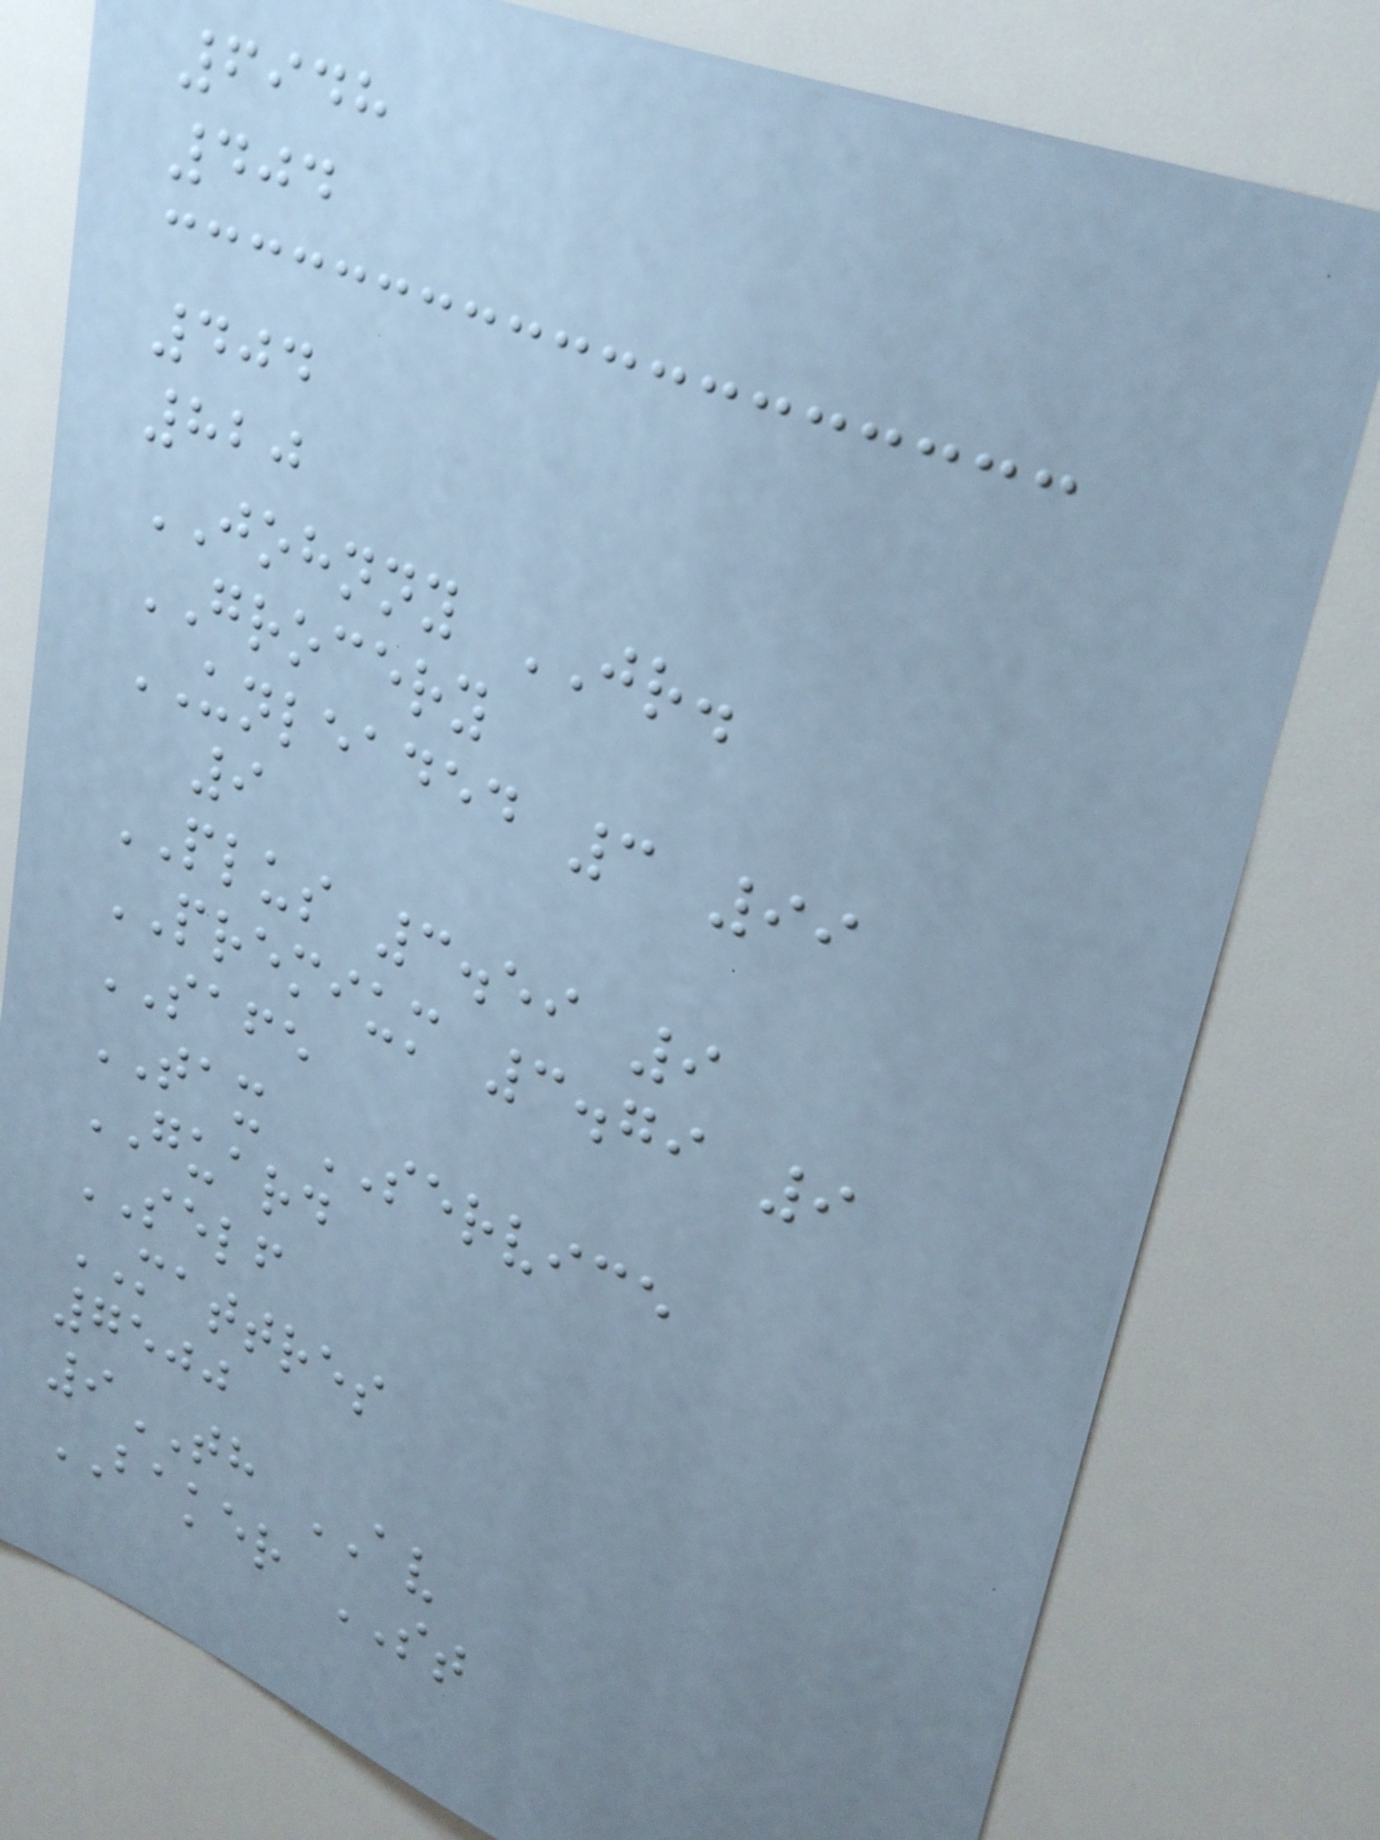6948
404
404
820
JOHNNY JR.
GROCERY
UNLEADED 3 99
9
PLUS 3.59 9
PREMIUM 3.79 9
SAFE
TAX SERVICE
GUARD
SELF
MATTRES
7500
9TH AV
BAKER ST
